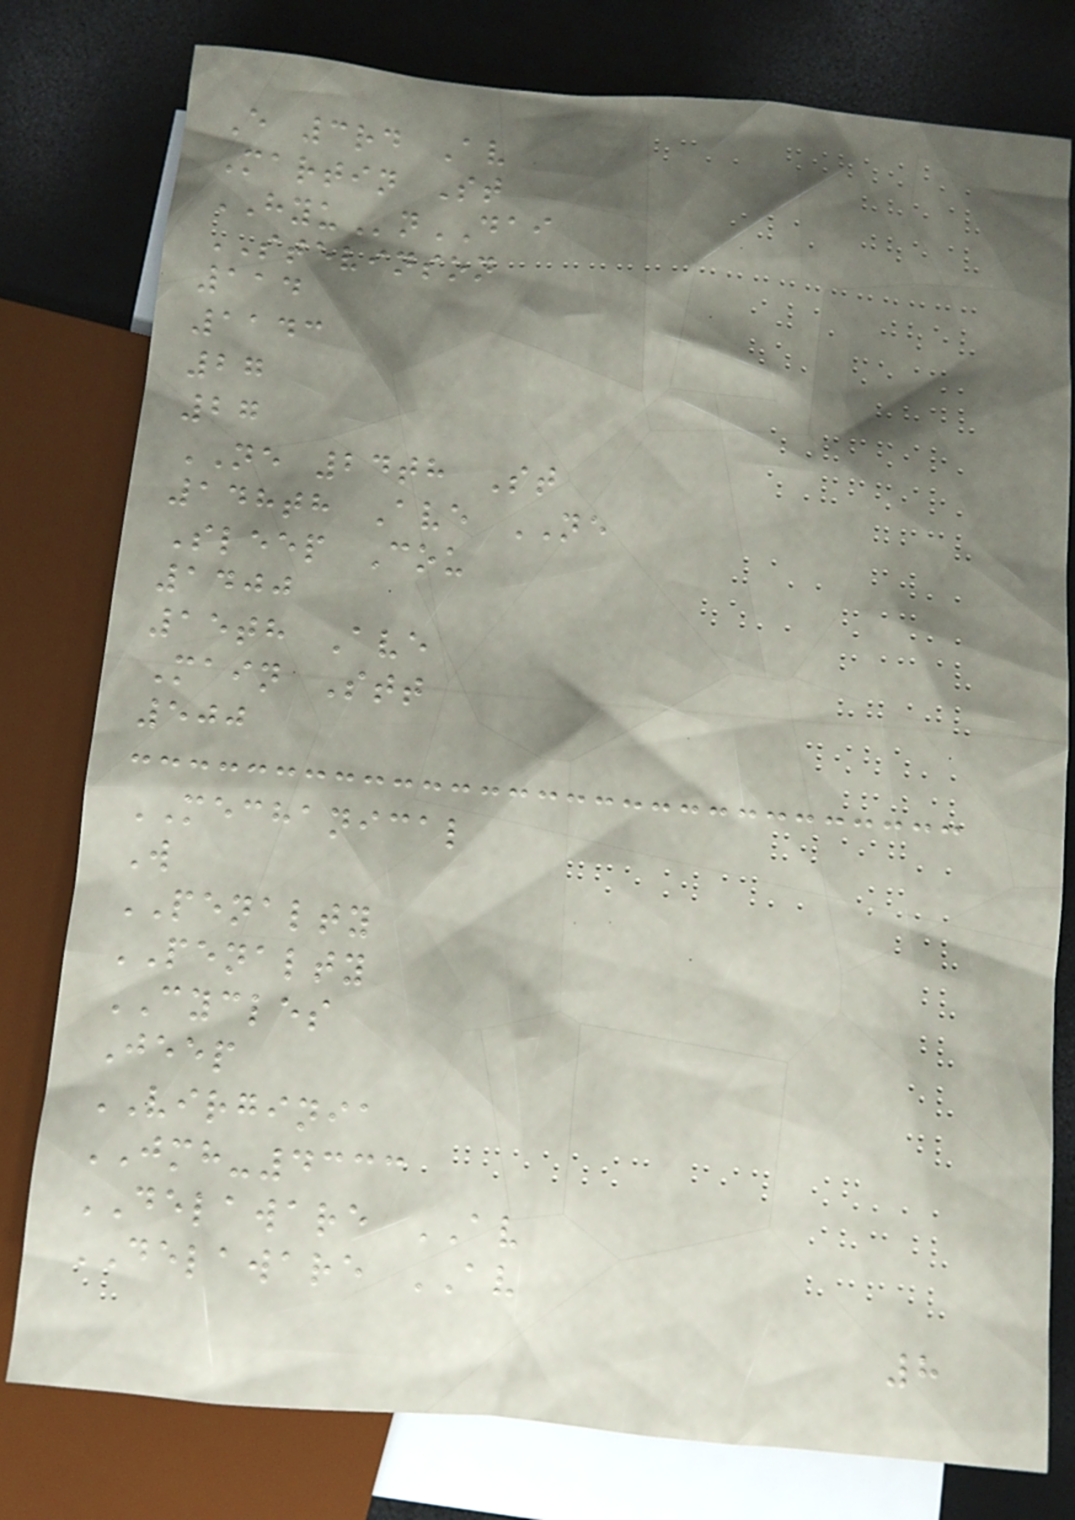E 3rd Av
Martin St
HYUnDAI
STEVINSON
114
1143
27
27
NE 24th St
148th Ave NE
Sleep Cou
1400
15th Ave
Main Stt
500
MECHANICAL
W
PENALTY
PENALTY
CYCLES
Jeep
VIRGINIA
JMH-4333
DELAWARE AV
DELAWARE AV
8
